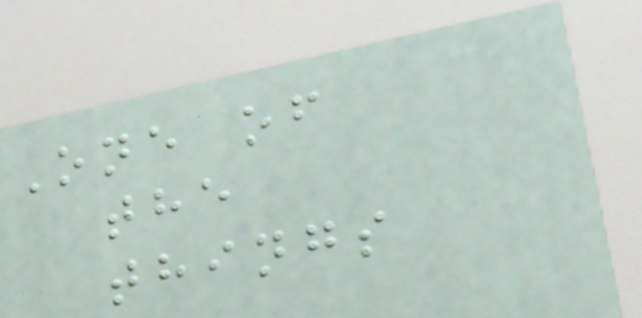One of
the
things
